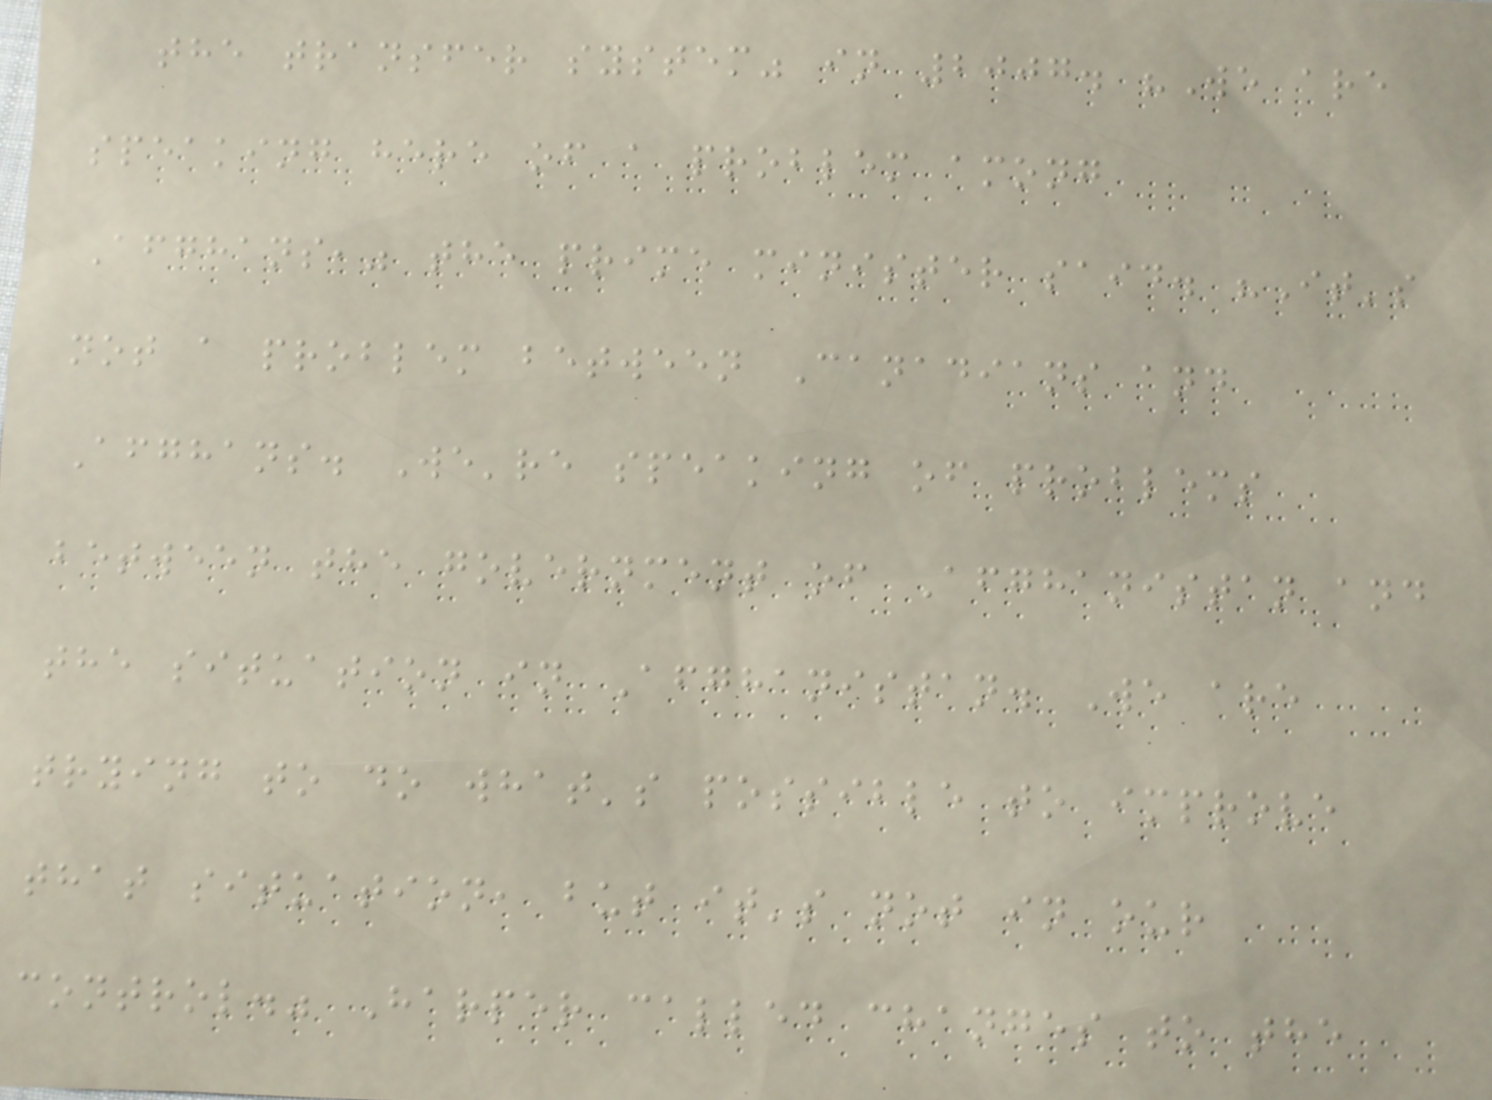the transfer system" in 2007. "We are
speaking here of a problem among
Afghans," the prime minister said. "It's
not a problem between Canadians and
Afghans. We're speaking of problems
between the government of Afghanistan and
the situation in Afghanistan. We are
trying to do what's possible to improve
that situation, but it's not in our
control." Harper called changes to the
